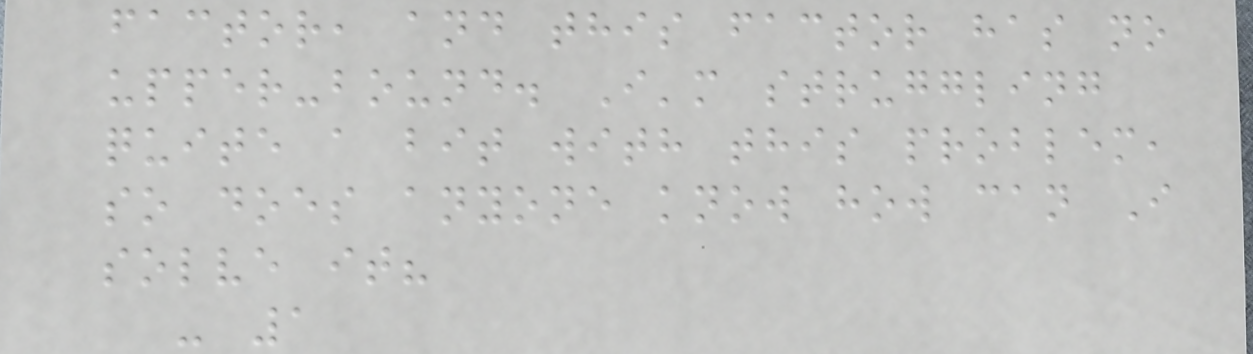factor, and this factor has no
upper-bound. I'm struggling
quite a bit with this problem,
so does anyone know how can I
solve it?
- 1
